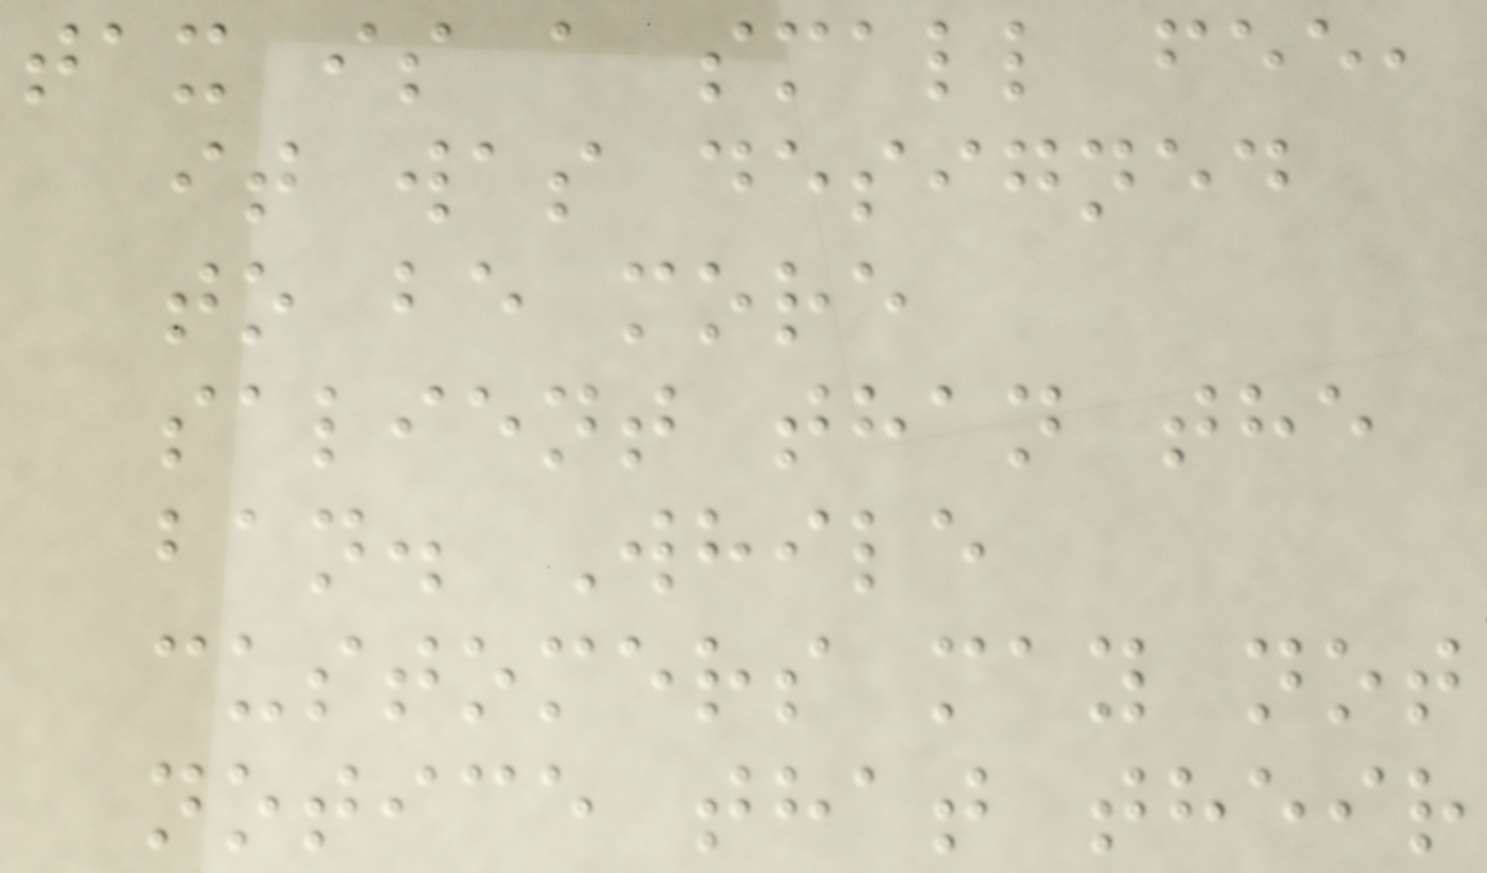tax is a small fee,
it was designed
to be more
salient than the
ban. While
customers may not
notice that their
